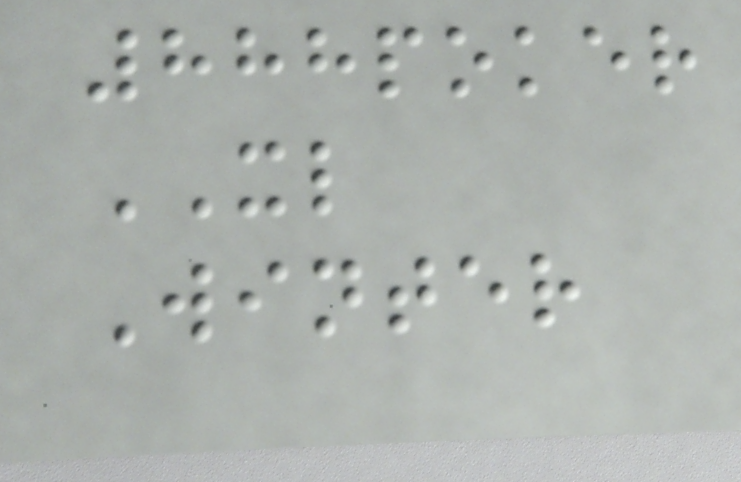888poker
XL
Winter
